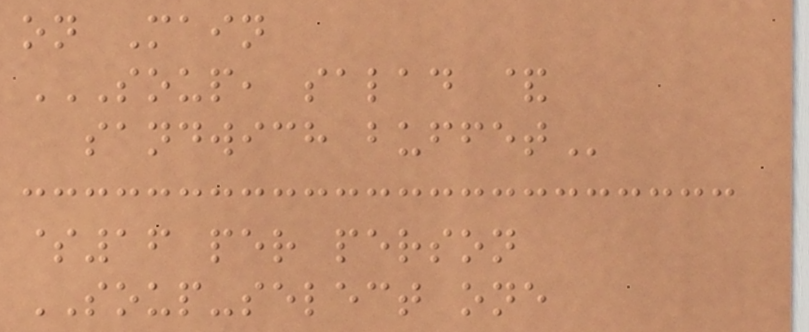on Main
SOUP, SALAD &
SANDWICH BUFFET
$16 per person
SOUP-select one
